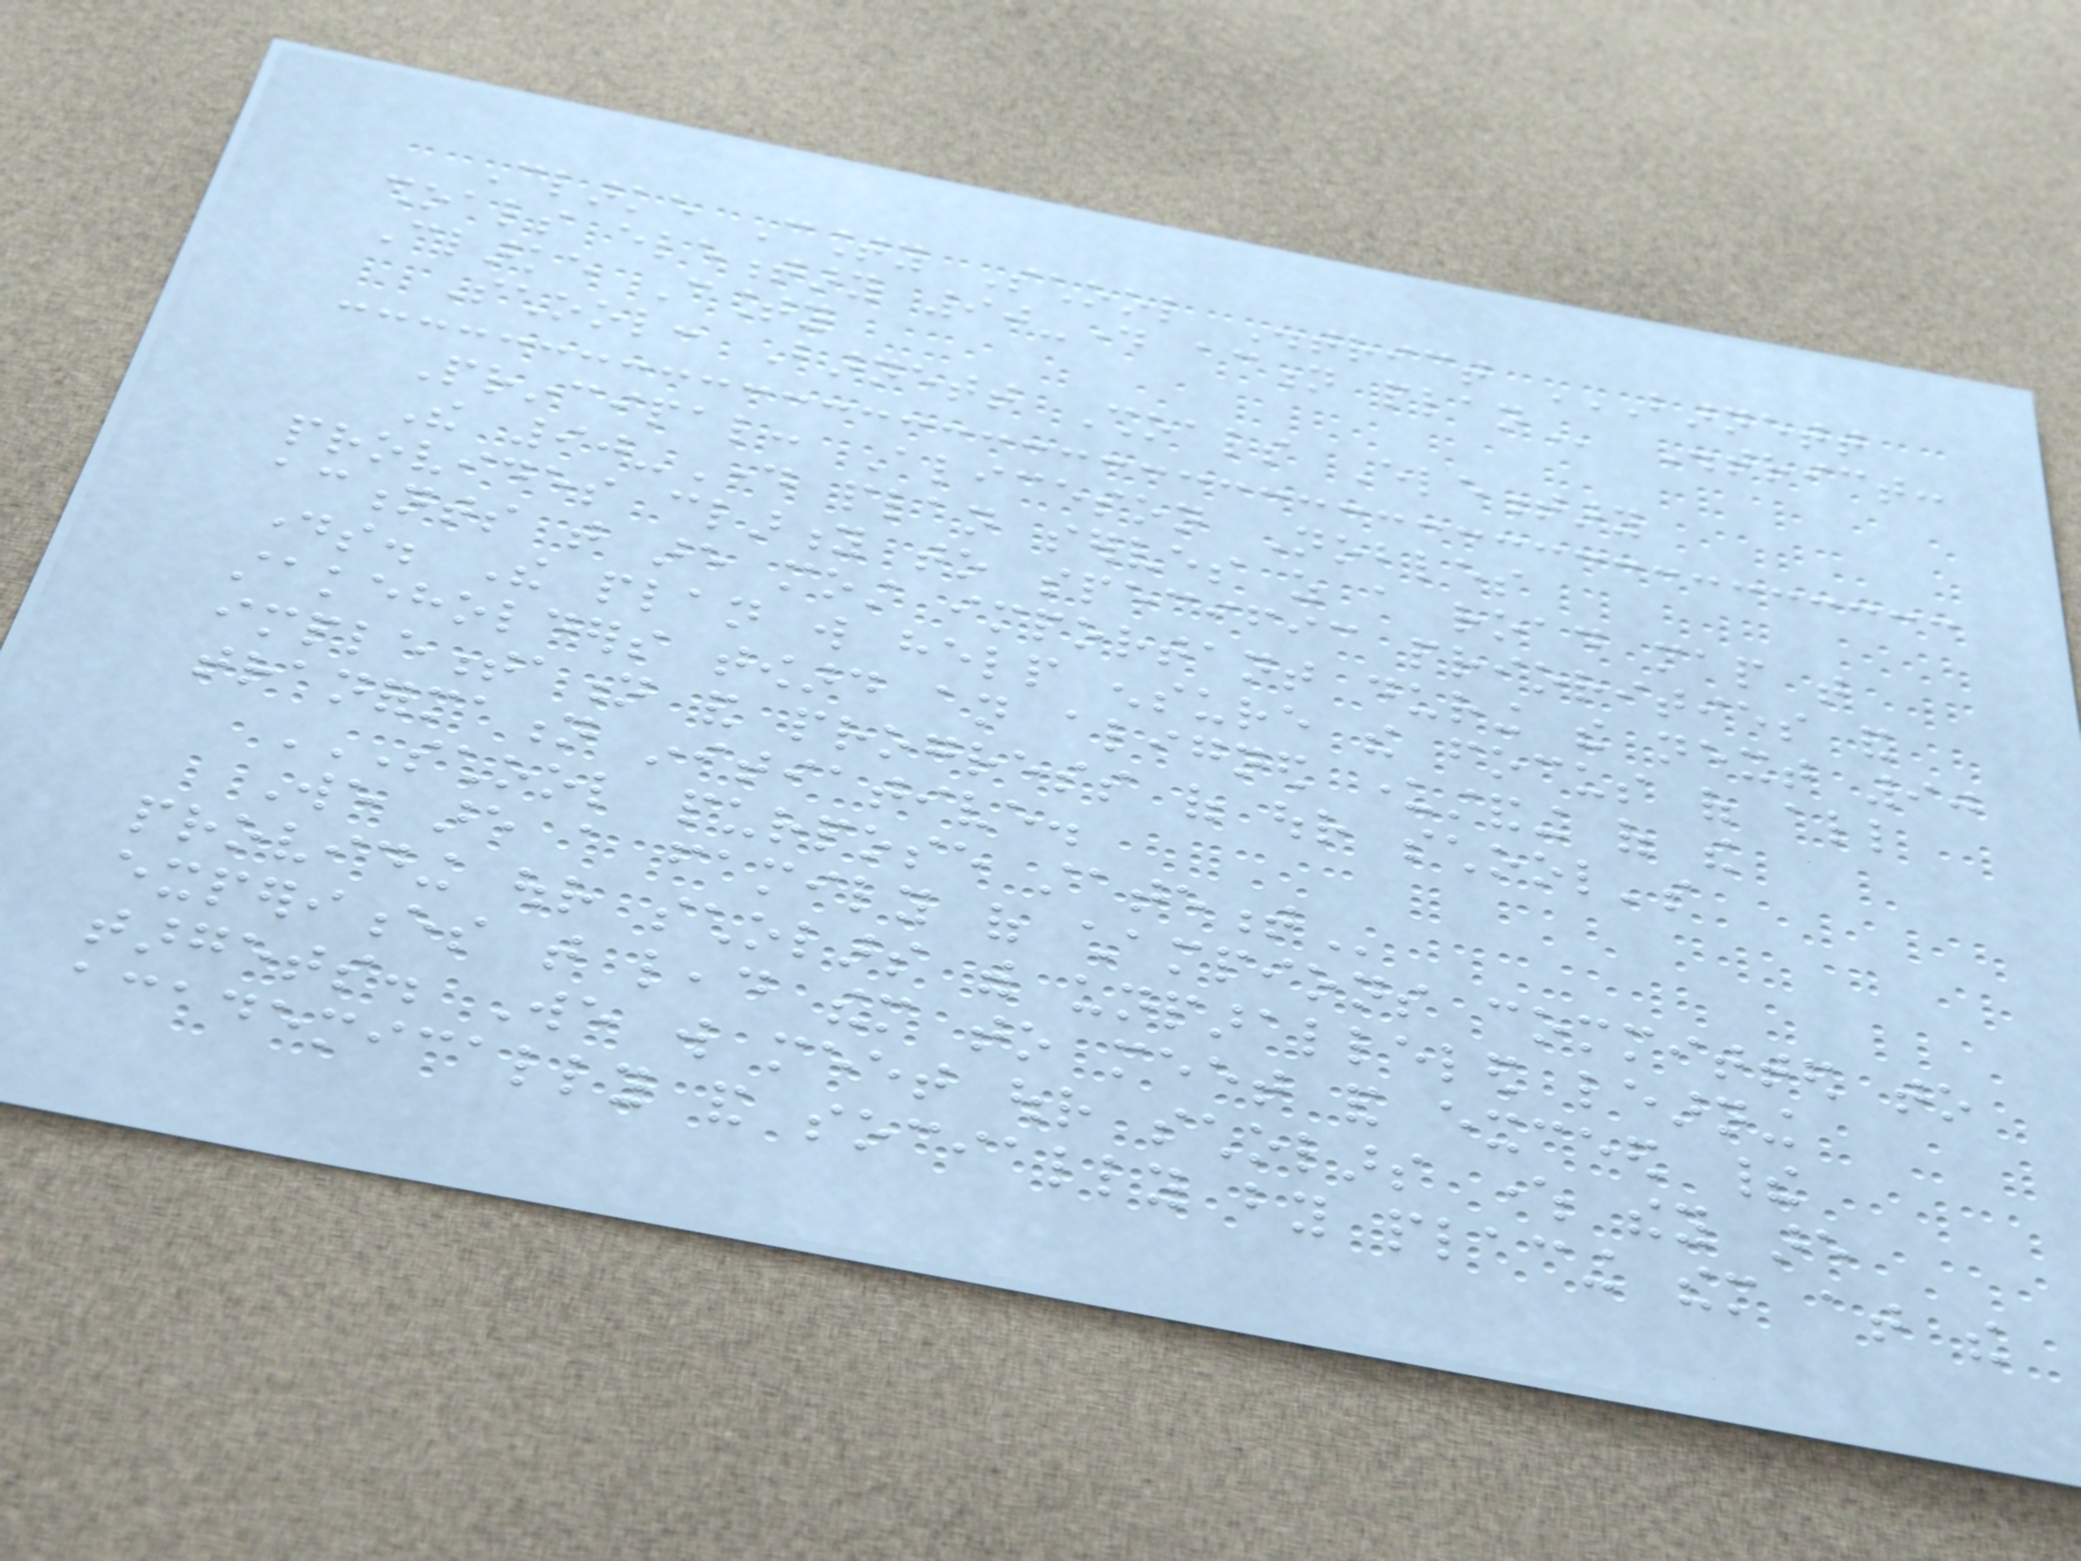Clarke County School District BARNETT
SHOALS ELEMENTARY 90-DAY ACTION PLAN District:
Clarke County
School: Barnett Shoals Elementary
Principal: Aliceson Nobles
The 90-Day plan serves as a road map that
provides clarity to specific priorities and
actionts that are most important during the next 90
days. The plan will help ensure the focus of all
stakeholders toward an aligned understanding of the
implementation and progress of our school's
tranformation initiative.
SCHOOL PURPOSE STATEMENT
We are a family of champions committed to
providing our scholars with unparalleled learning
experiences that lead them to meet and exceed their
targets. We will meet our scholars where they are
academically and socially by placing them at the
